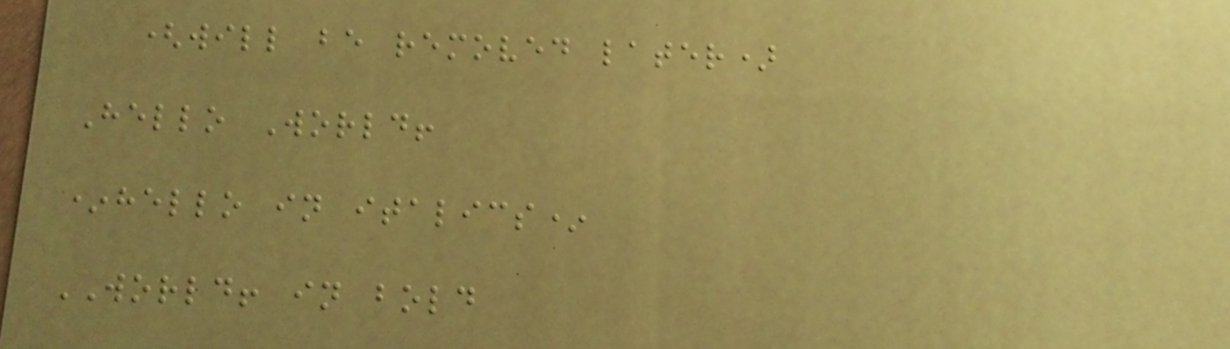(will be removed later)
Hello World!
*hello in italics*
WORLD! in bold
